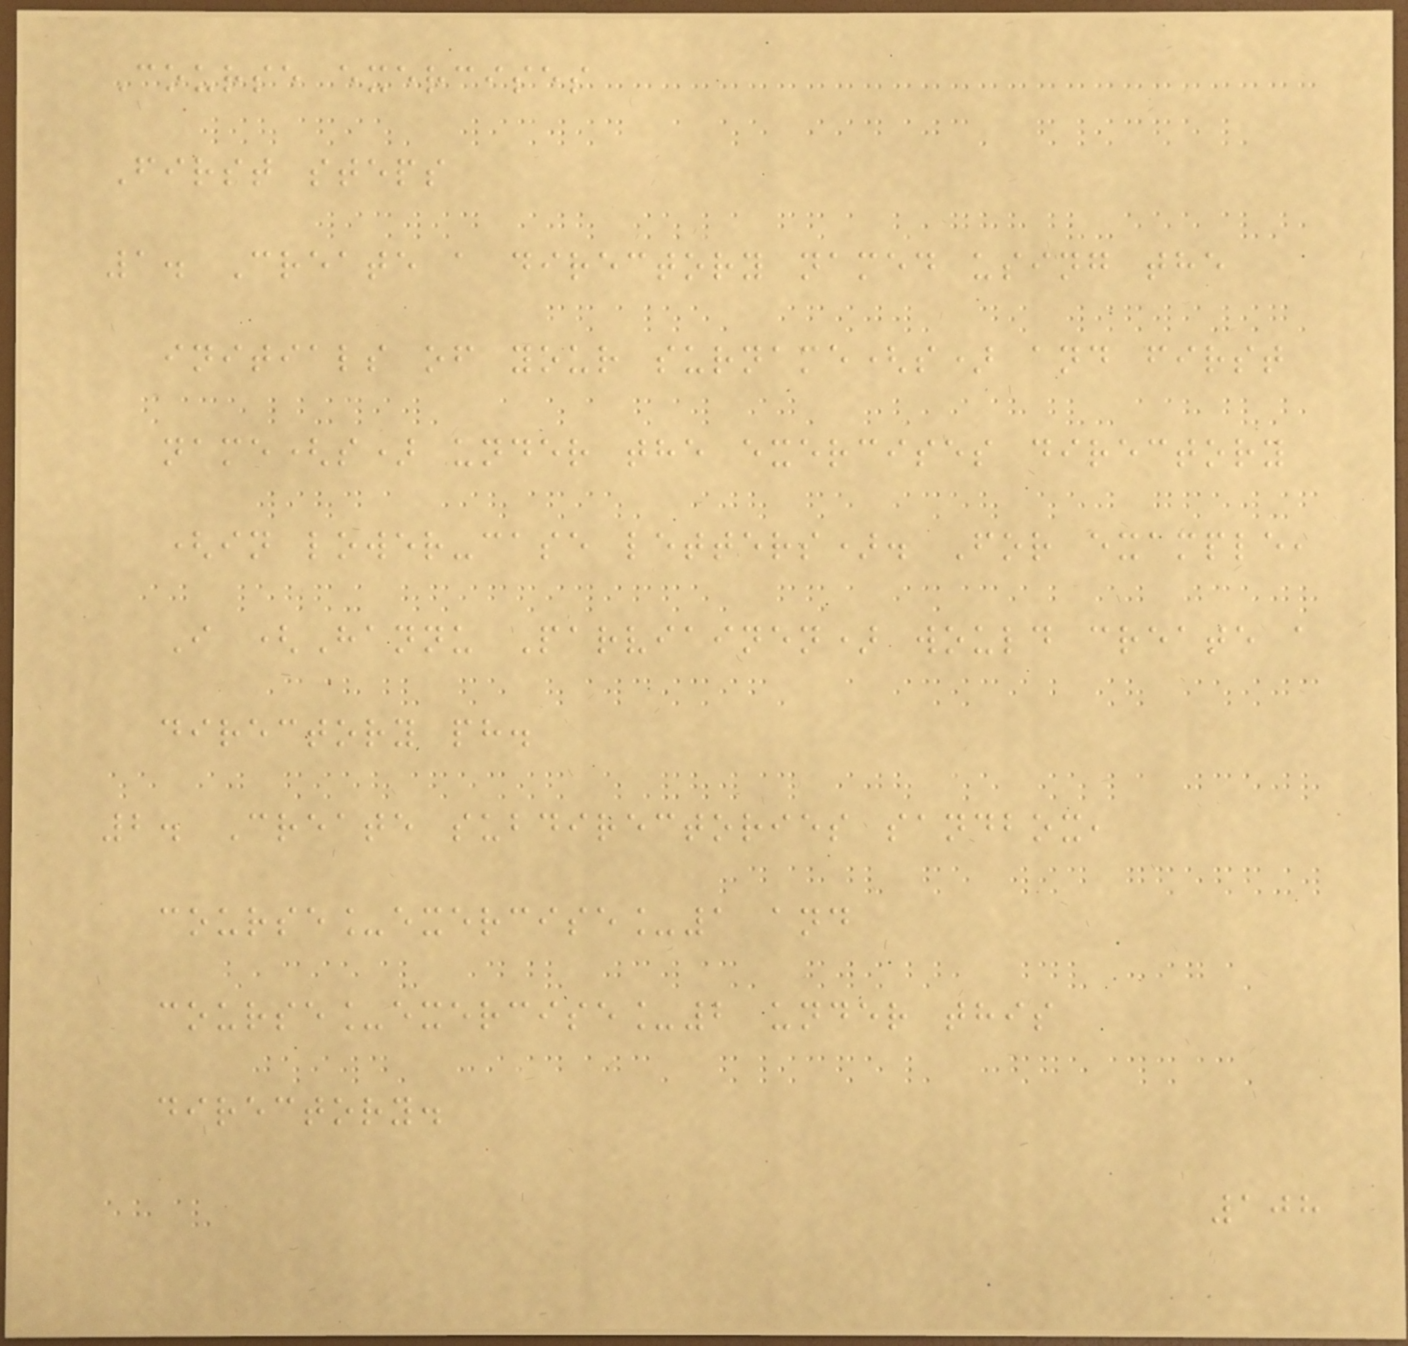Course exercises
First steps
1. Create a directory named using the
initials of your surname(s) and first
name(s) under the exercises directory
(in lower-case letters). For example,
I (Hannu Parviainen) would create a
directory ph.
2. Create subdirectories sandbox,
course_exercise_1 and
course_exercise_2 under this
directory.
108
